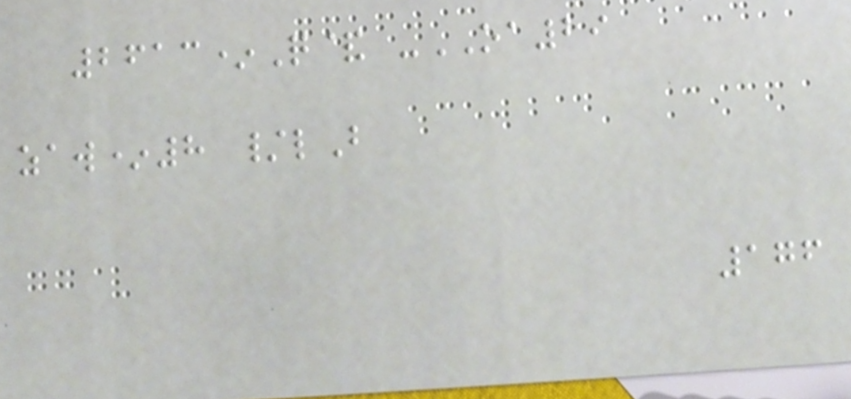2613*Q& -OA29
zaw*8 /lB
176
